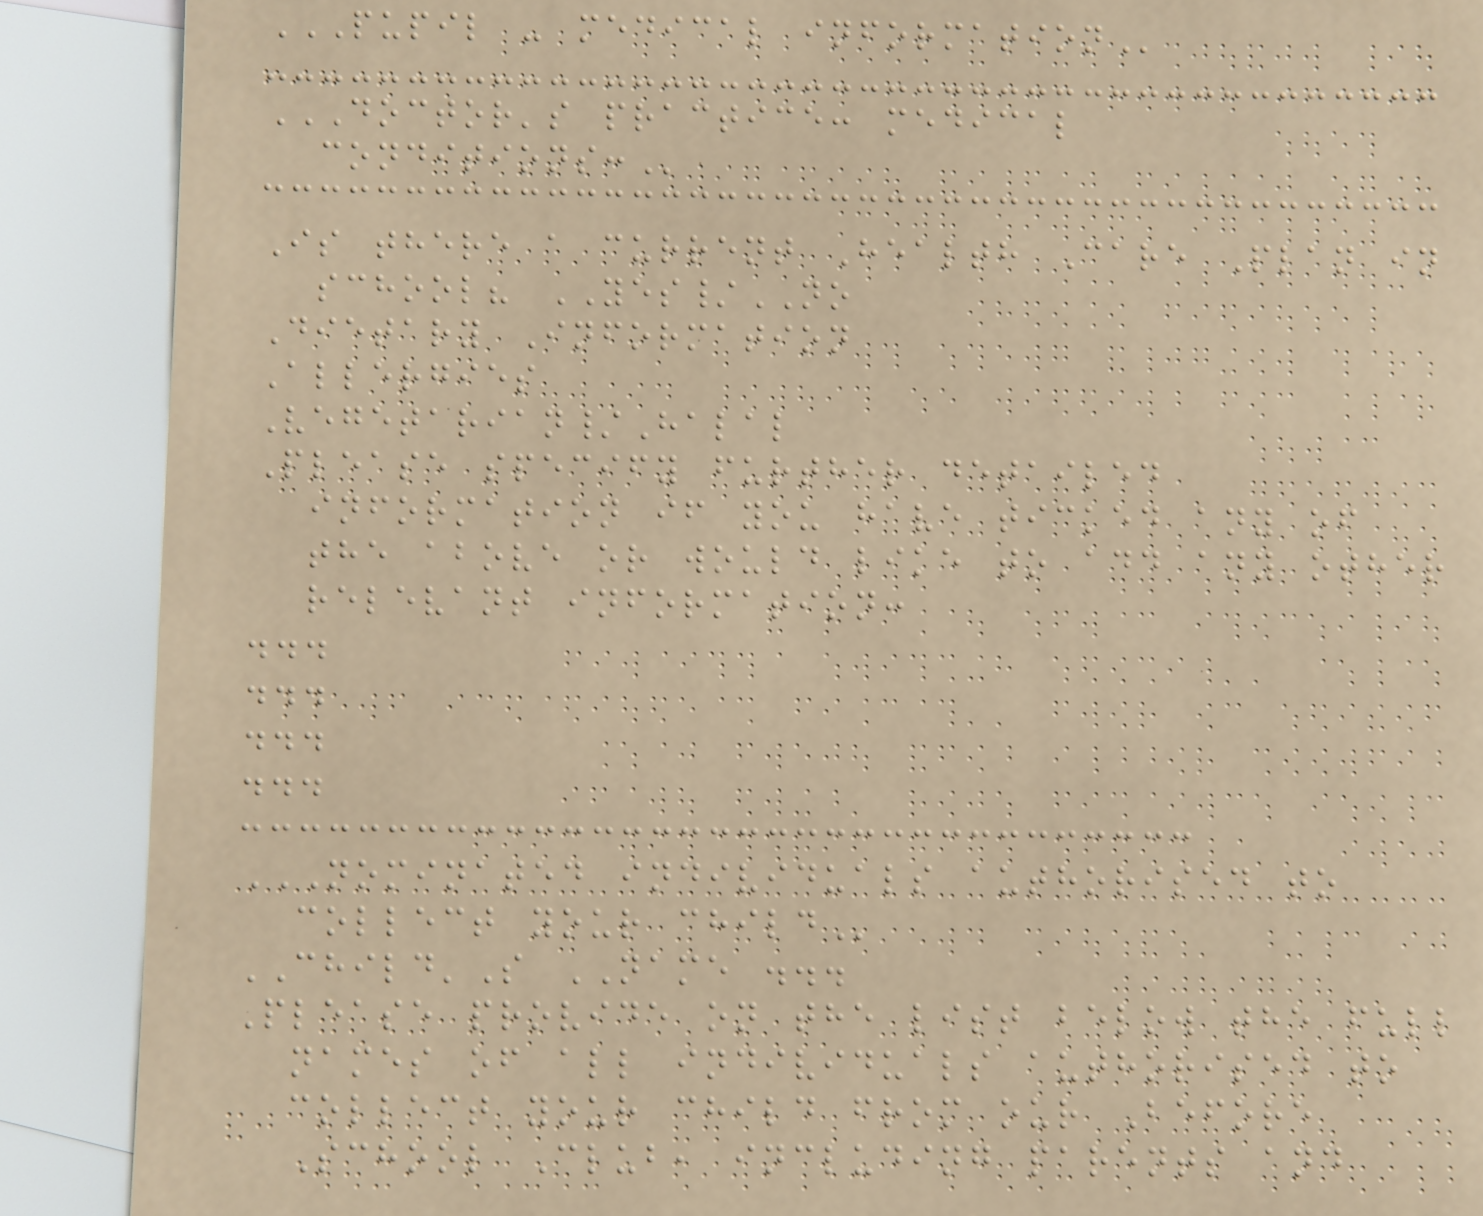PUPIL - MEDICAL INFORMATION
DOCTOR'S PRACTICE: MEDICAL
CONDITIONS:
Is there a current Health Care Plan in
school? YES/NO
Dietary Information
Allergies
Vegetarian/Halal
Please specify further detailed
information if you have ticked any of
the above or would like to add any other
relevant information:
...
...
...
...
NOMINATED INDIVIDUALS AUTHORISED TO
COLLECT YOUR CHILD
CHILD'S NAME ...
Please provide on the list below the full
names of all individuals authorised to
collect your child from our Before
School Club, including parents and
